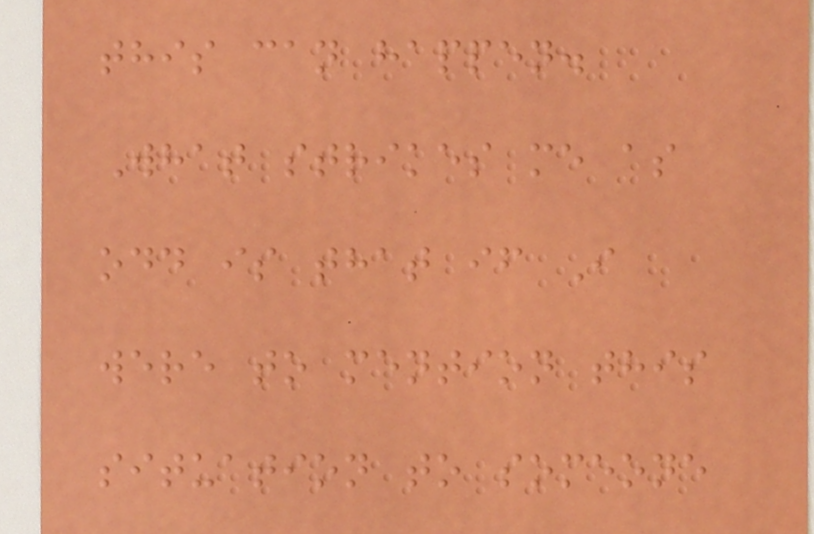this can happen.
What strikes me as
odd is that if I
were to mention this
situation to someone
